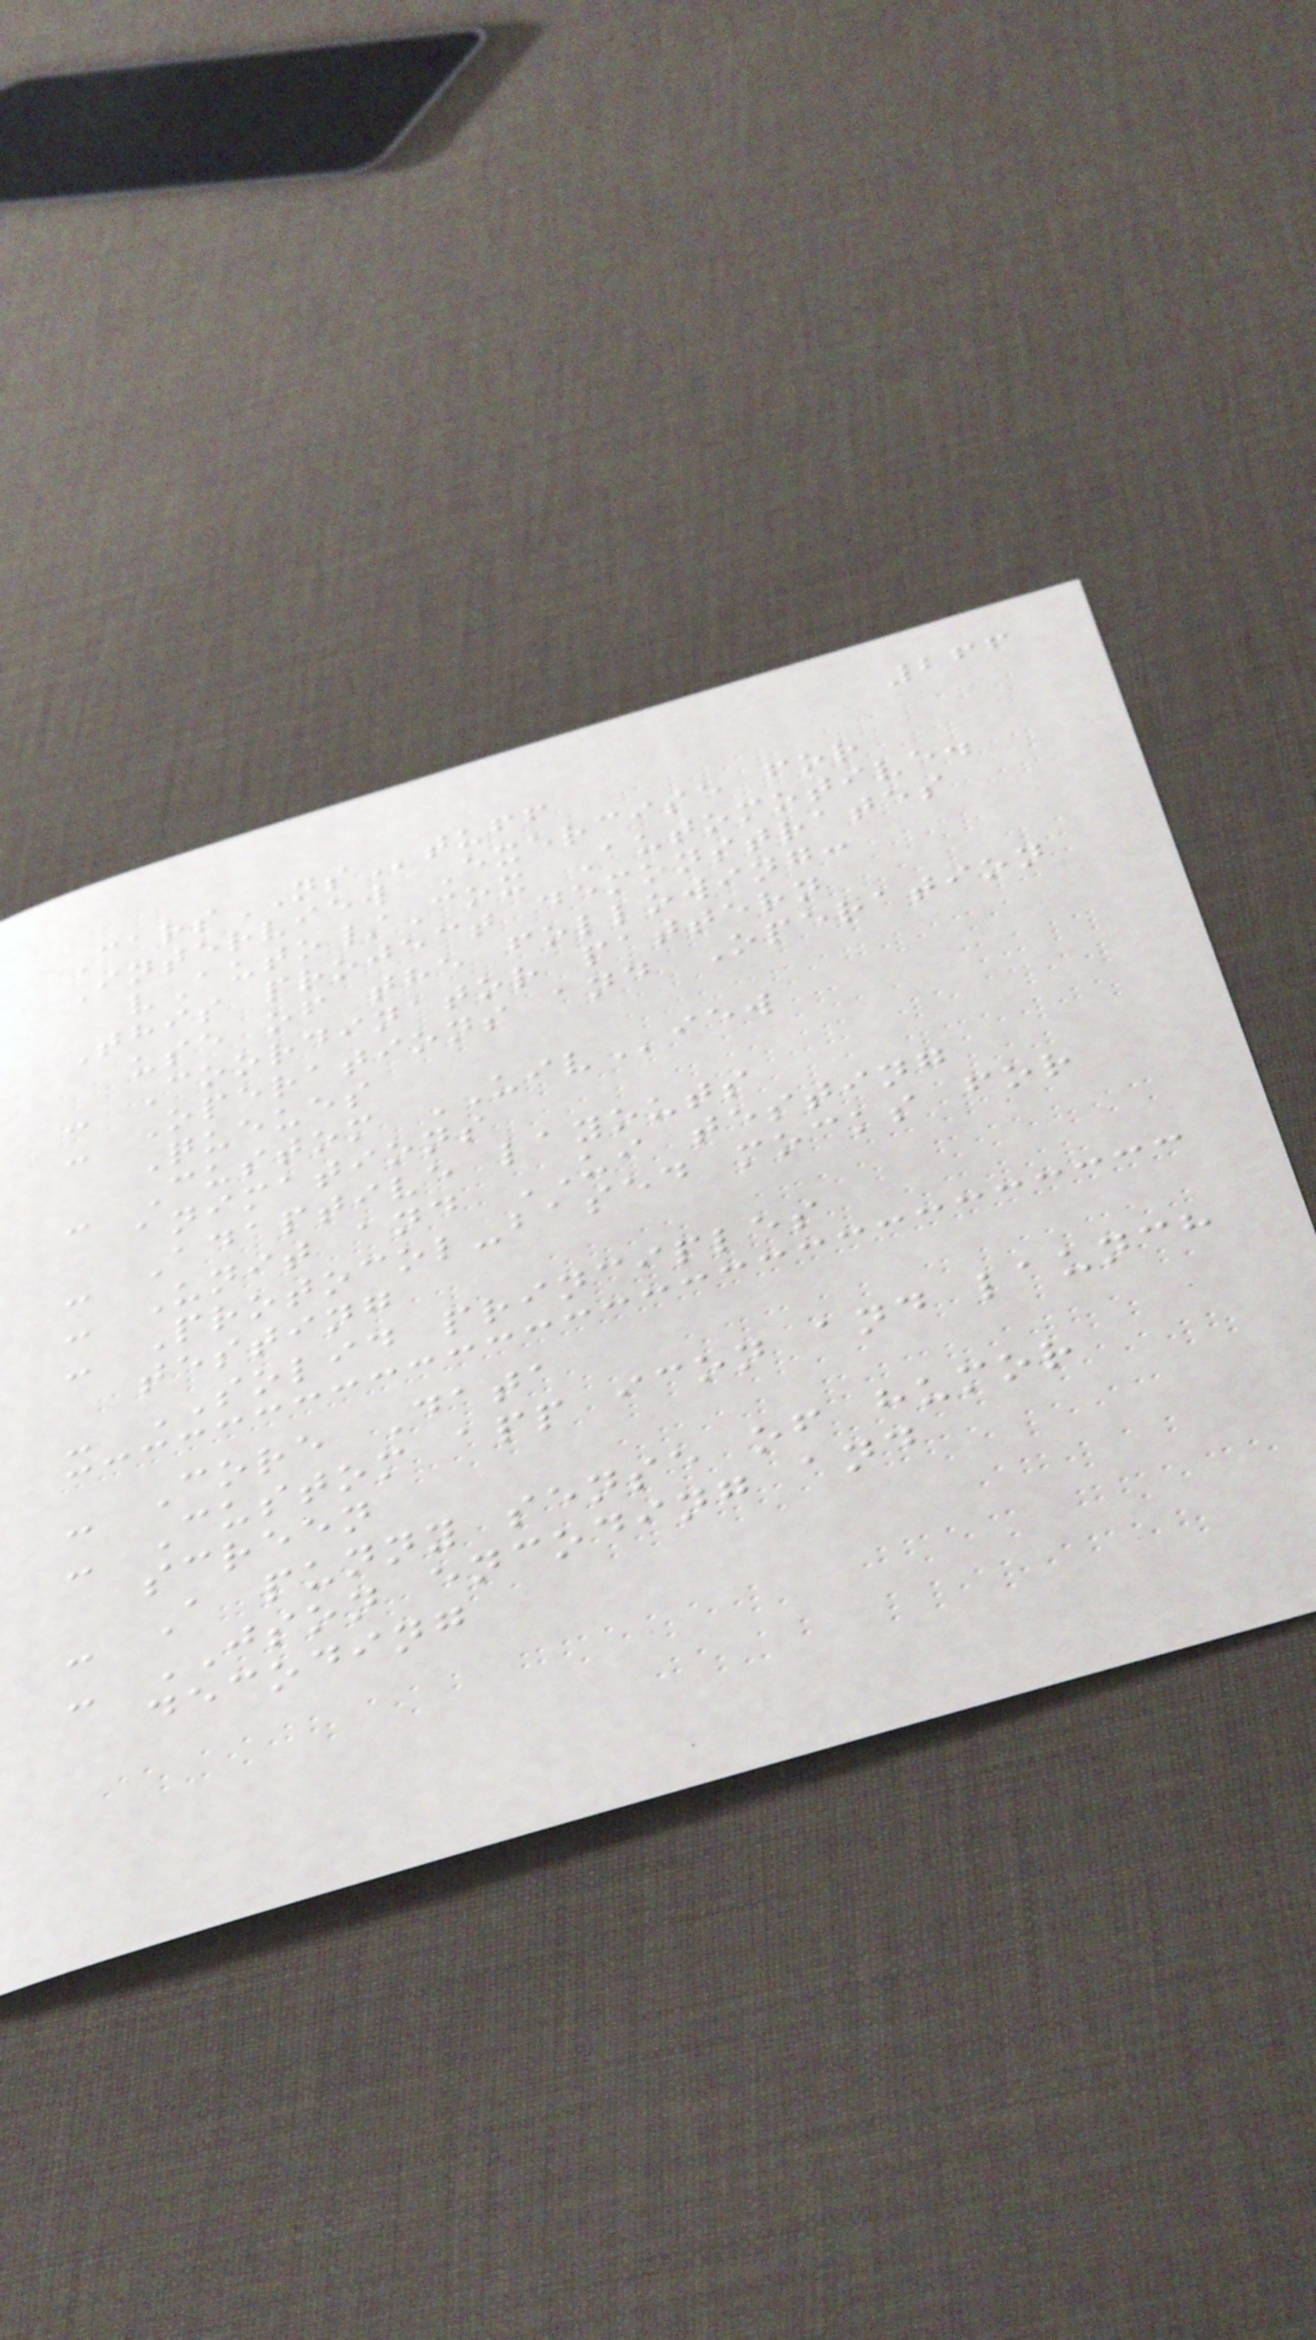266
CarsNStuff
Interview Exercise for
vAuto/Cox Automotive.
This project demonstrates
use of the following:
- Coordinator pattern
- Operations and Operation
Queues
- Custom UIView
animations
- Adaptive layouts
- Unit and UI testing
- Protocol-based mocks for
testing
- SOLID principles
- Core Data
- Custom app icon and launch
screen
- A punny sense of humor
- JSON encoding and
decoding
